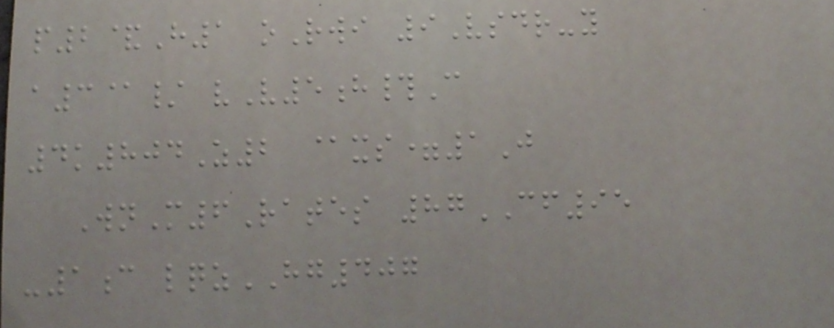p2&H1 oRwi 9Vsdr-y
a3@/ vV5h#C
4k804Z2 @xs=1J
WnM6Rates 87CF95
-1c lqzHG407
